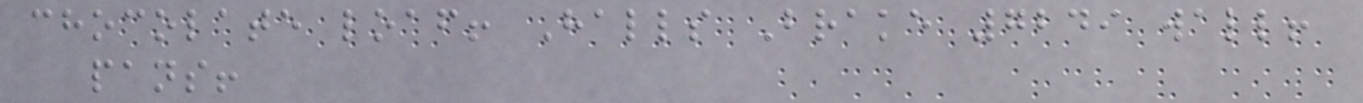chocolate loaf! Halls Brake 7249 wall!
pans!
